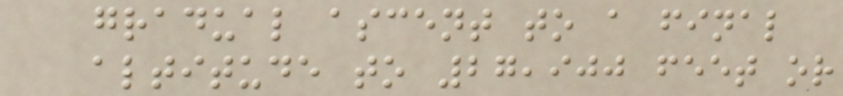gradual ascent to a final
altitude to 27,900 feet or
